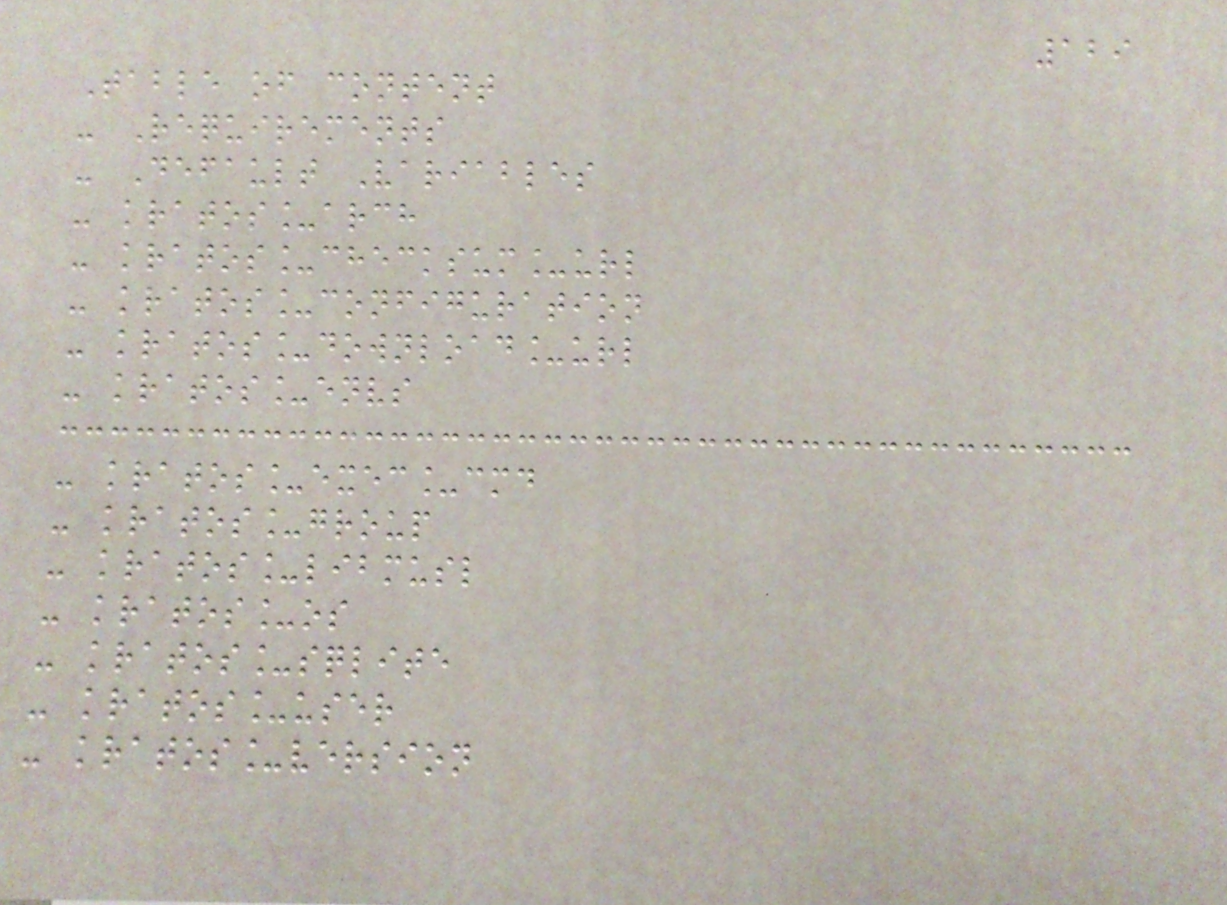129
Table of content
- Requirements
- Default Variables
- kratos_arch
- kratos_checksum_url
- kratos_configuration
- kratos_download_url
- kratos_envs
- kratos_exec_cmd
- kratos_group
- kratos_libmusl
- kratos_os
- kratos_sqlite
- kratos_user
- kratos_version
